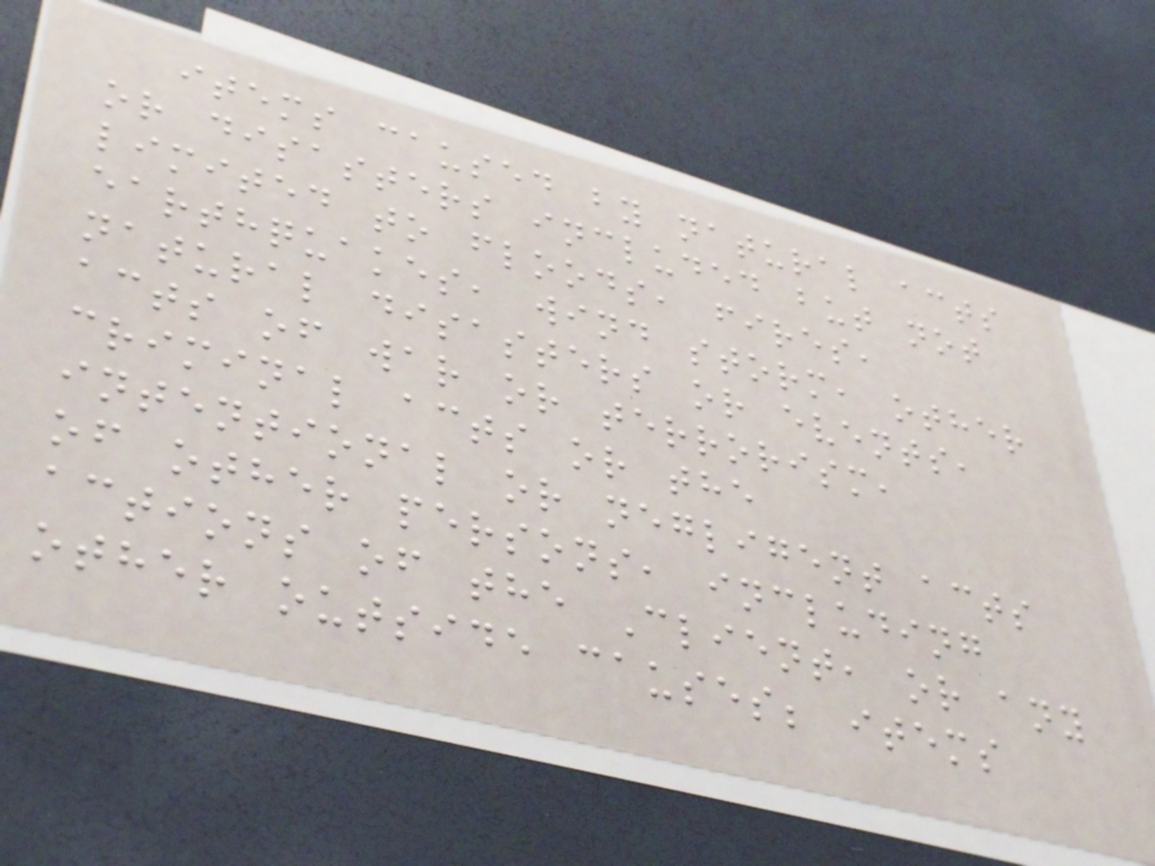items caused by natural acts
or disasters included but not
limited to floods, fires,
earthquakes, wind storm, other
natural disasters or events,
acts of war or terrorism,
criminal acts or the
intentional or negligent acts
of other persons, including
actions of the Client, or any
other outside causes; items
